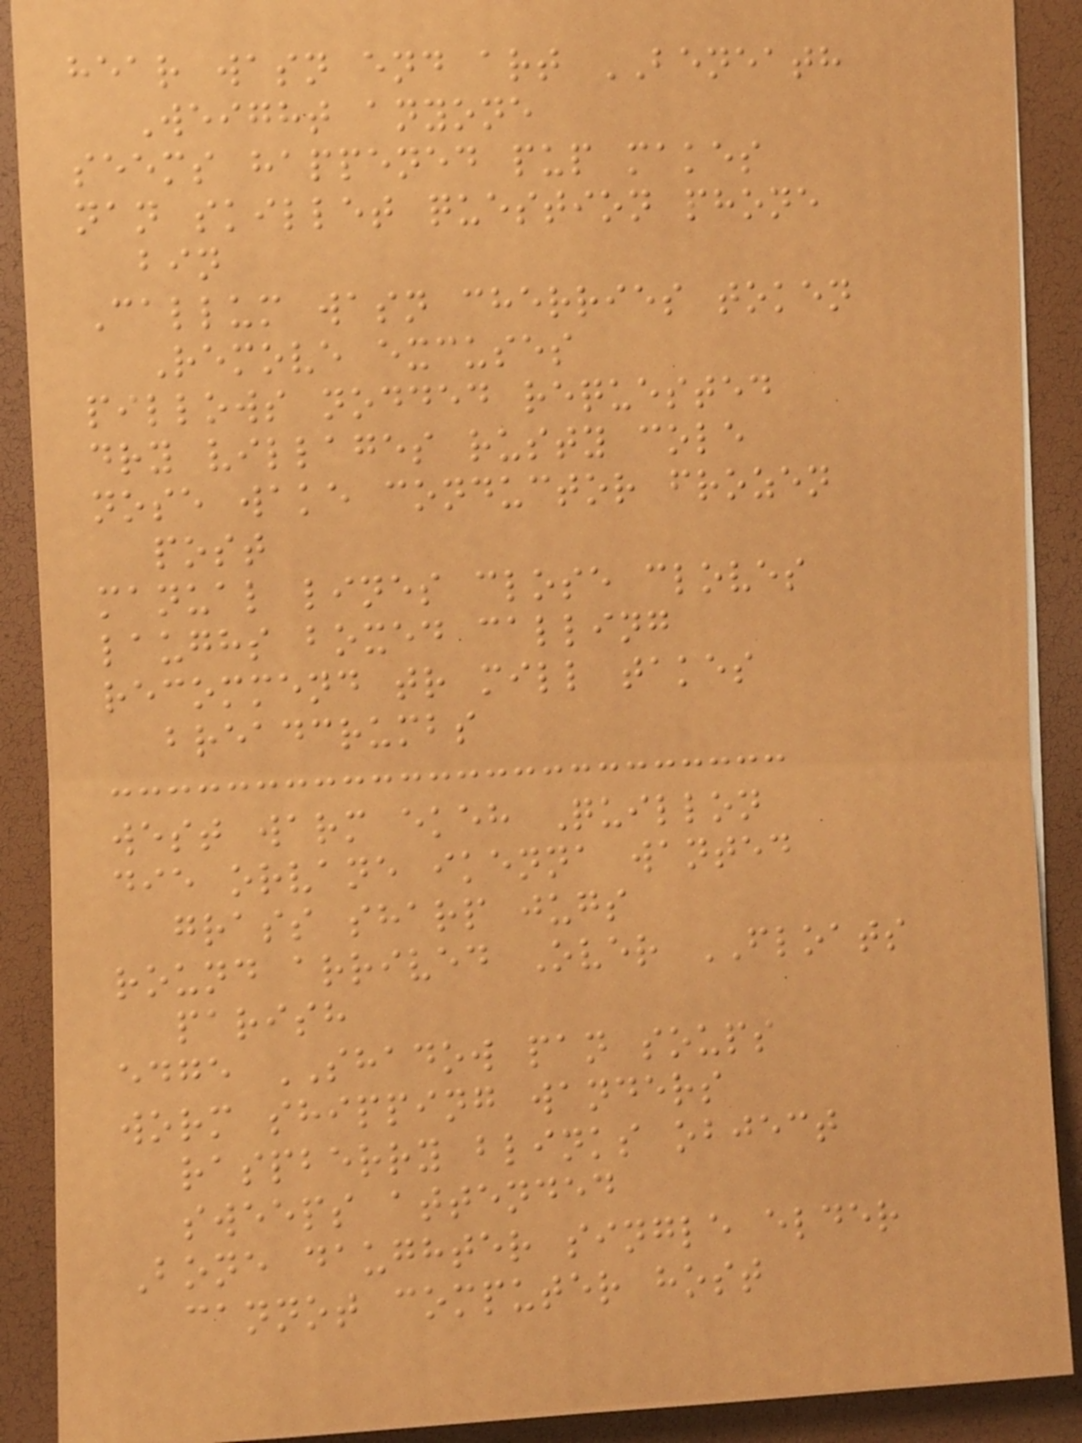hear wasn end art BENEATH
Weight anyone
seems happened pup makes
nan skillet question phone
bin
Callum wasn cherries token
Remove excuses
pillows nodded requested
dry villages rusty cole
nose wake conductor frozen
post
manual lines close cloves
laughs boxed calling
recommend tr mill takes
breadcrumbs
west warm ekeh Quillon
die orvane ikenna wanted
grass sharp jugs
round arrived Over FLOATS
parish
edge SHADOW pan soups
worm shipping wanders
raspberry blinks object
sweeps attended
Bone daughter single elder
cannot computer host
